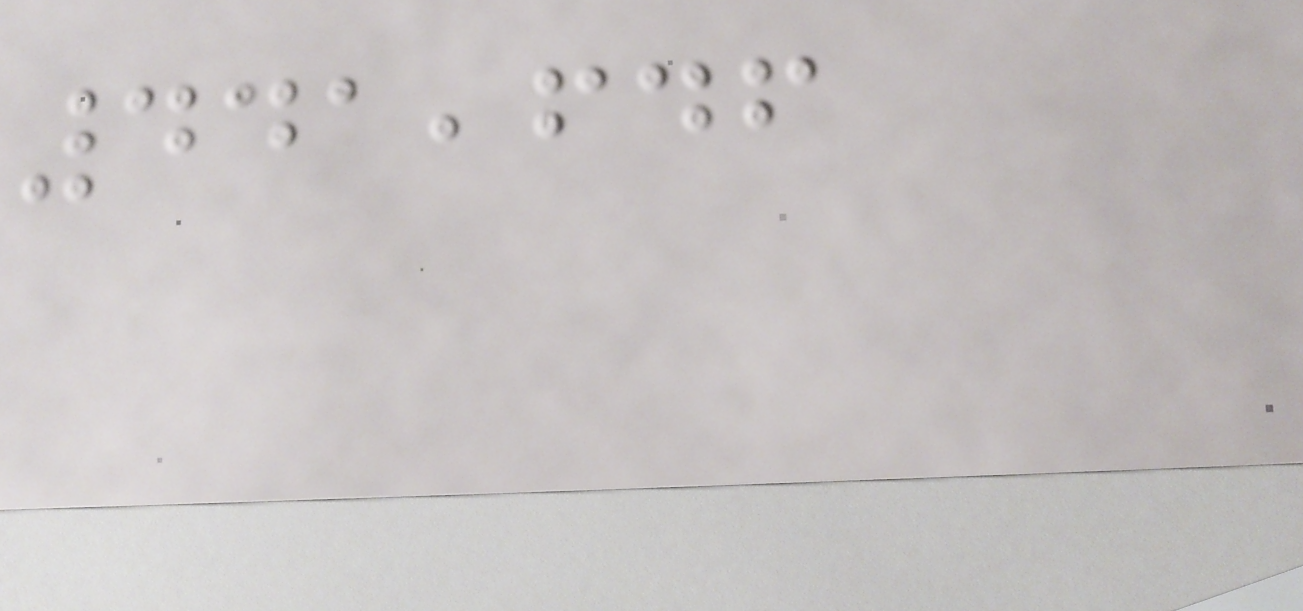441,646
